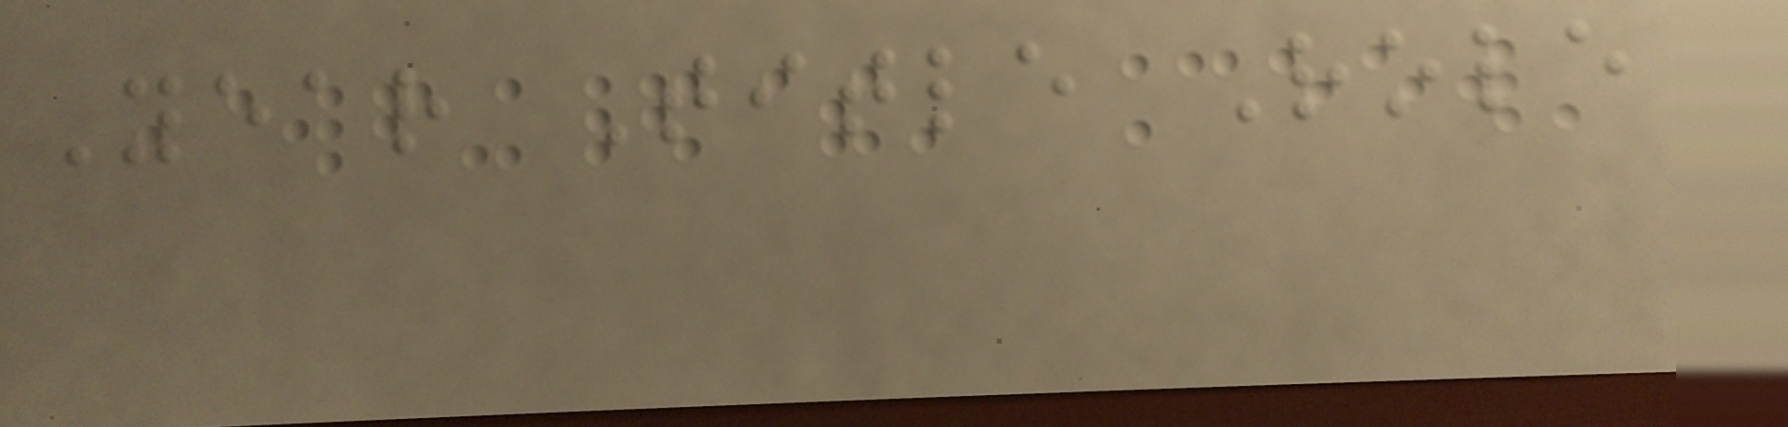Year Title Role
